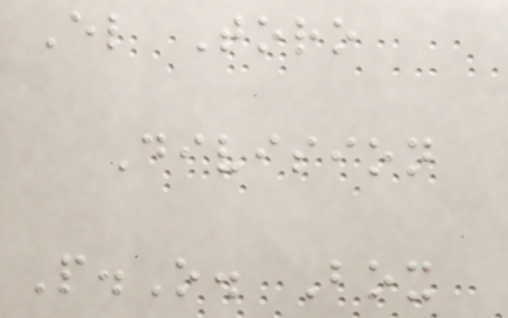El Toro
Division
P.O. Box
